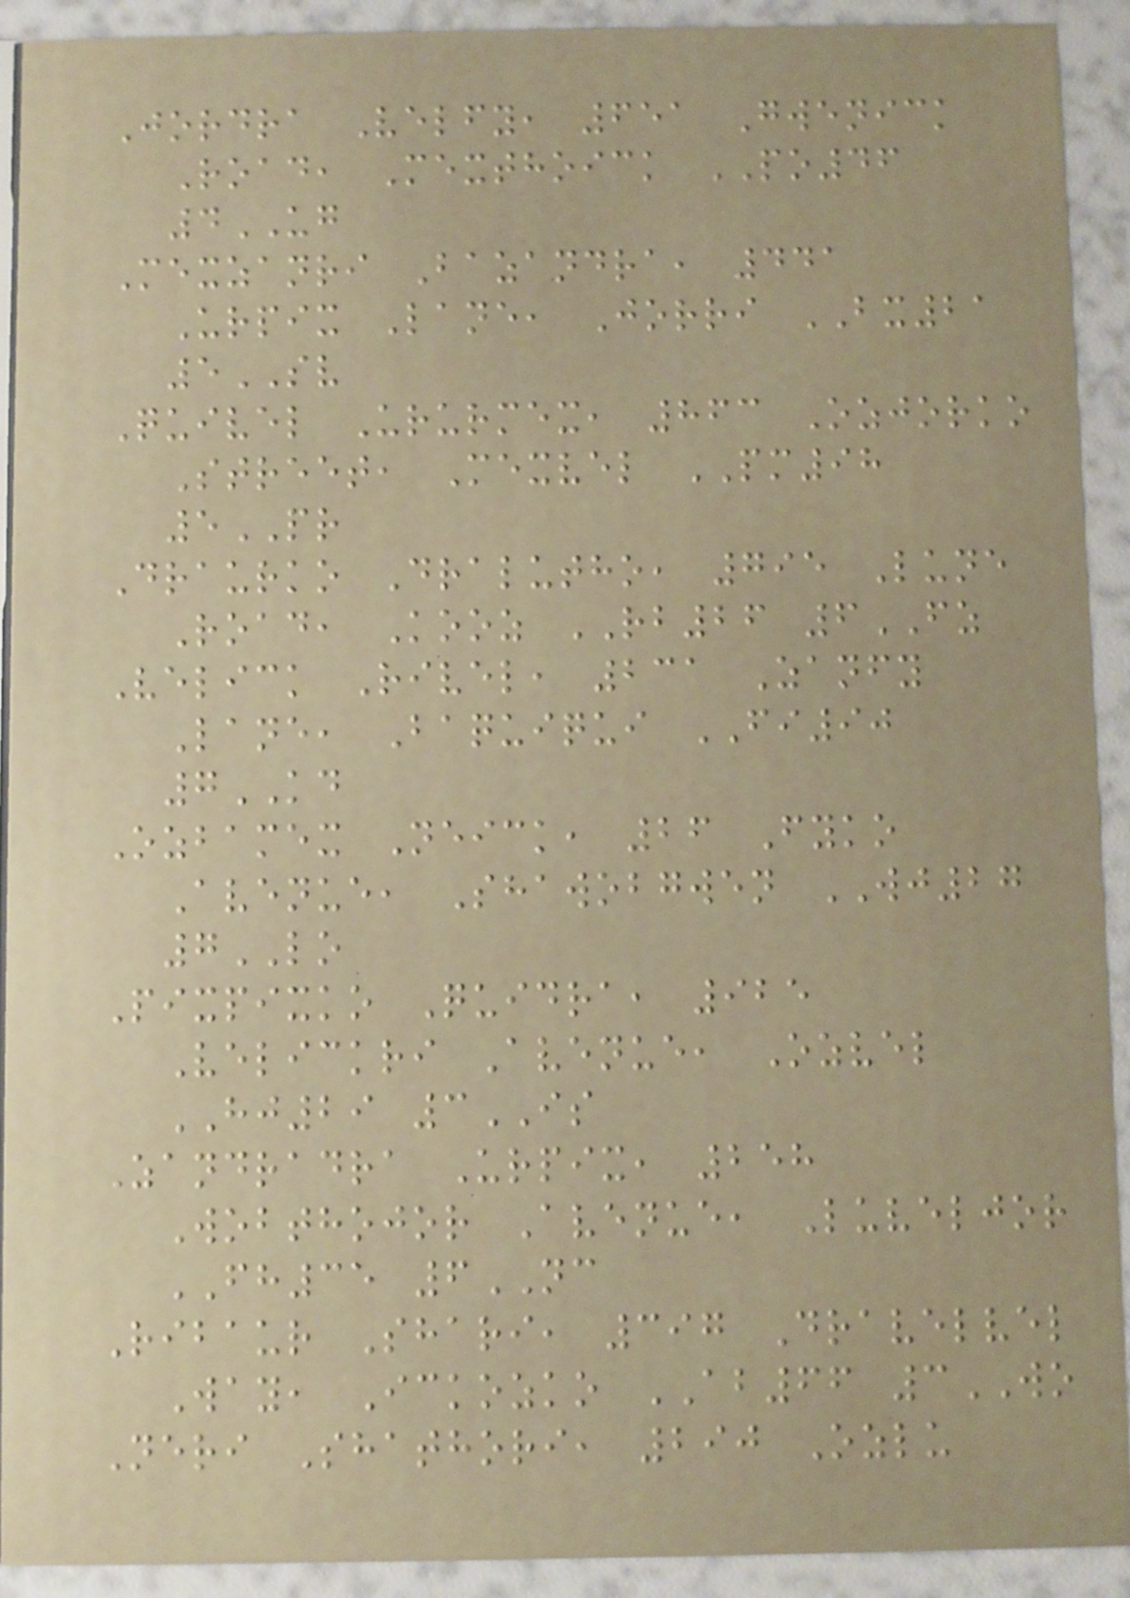Jordra Velfy, 651 Gwenick
Road, Mexthoick PO46
4UG
Mexzanri Bazandra, 441
Urpix Lane, Jorri BX21
5SV
Quivel Ururmex, 863 Ozjorko
Street, Mexvel PM98
5PR
Draurko Dralutho, 795 Lune
Road, Kooz RB26 6FZ
Velick Rivel, 231 Zanfy
Lane, Baquiqui FI90
7KD
Ozbamex Neick, 26 Fyko
Avenue, Shawobgwen WJ27
7LO
Pixpixko Quidra, 925
Velickri Avenue, Ozvel
HJ29 3IS
Zandradra Urpix, 258
Wobthojor Avenue, Luveljor
FH35 6NC
Ribaur Shari, 397 Dravelvel
Way, Ickozko AB66 3WO
Neri Shathori, 290 Ozlu
